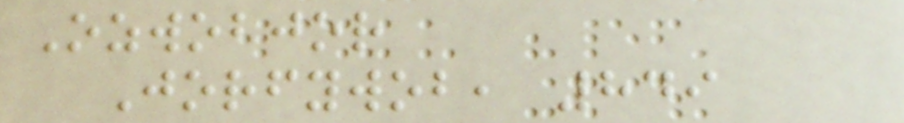Ozwobjor
Jorfywob, 849
